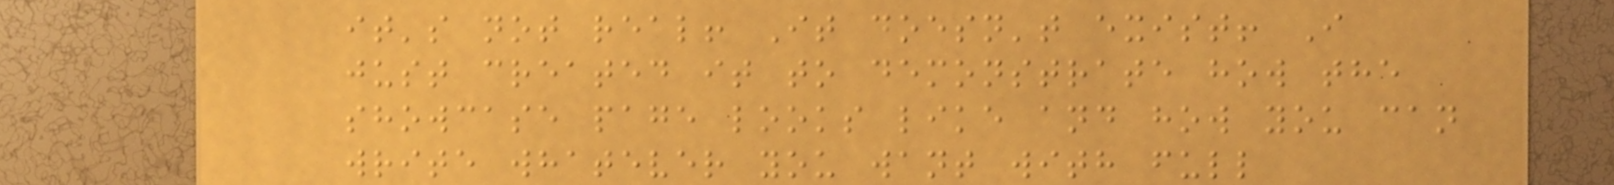it's not real! It doesn't exist! I
just created it to demonstrate how the
showcase page looks like and how you can
write whatever you want with full
